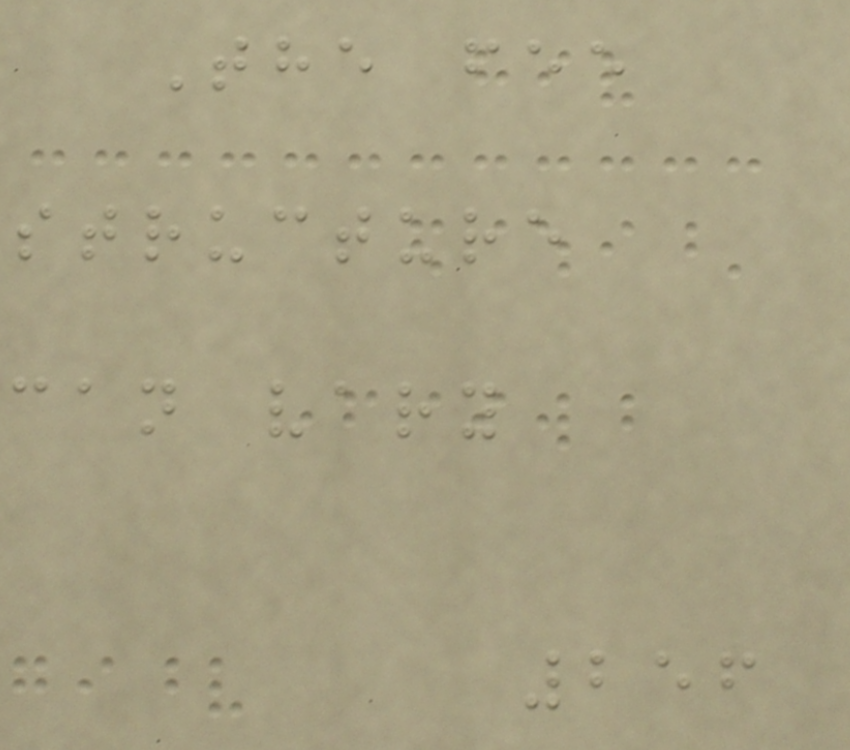The fee
structure
can vary
256
